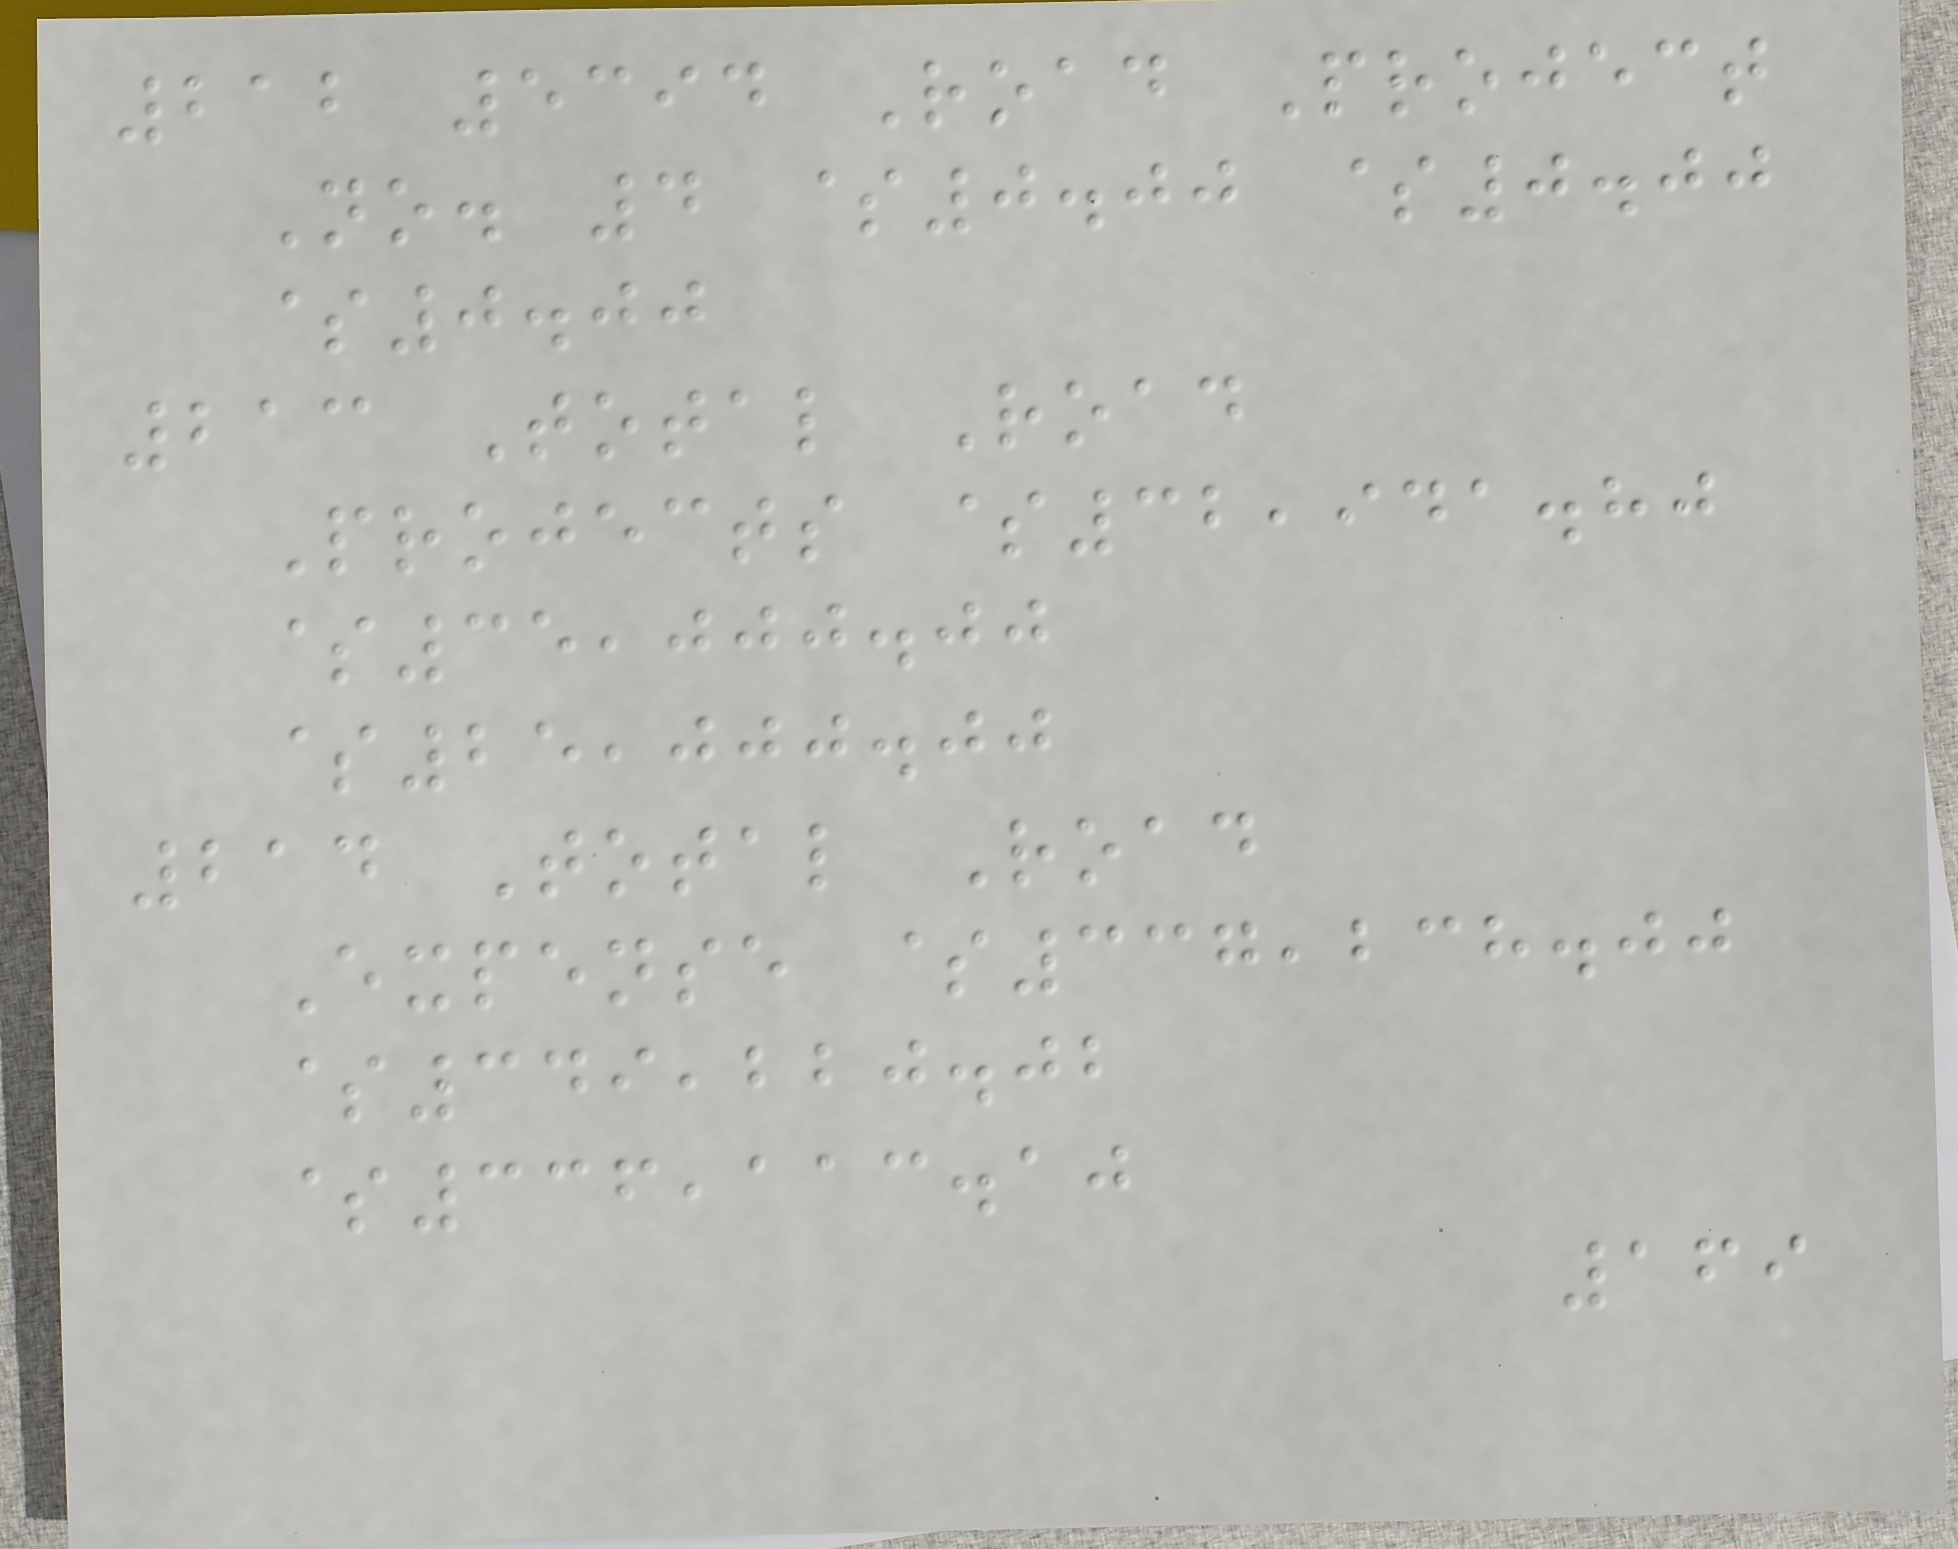212 5394 Road Project
No. 4 $0.00 $0.00
$0.00
213 Total Road
Projects $32,941.80
$35,000.00
$25,000.00
214 Total Road
Expense $337,238.00
$349,220.02
$336,113.10
169
